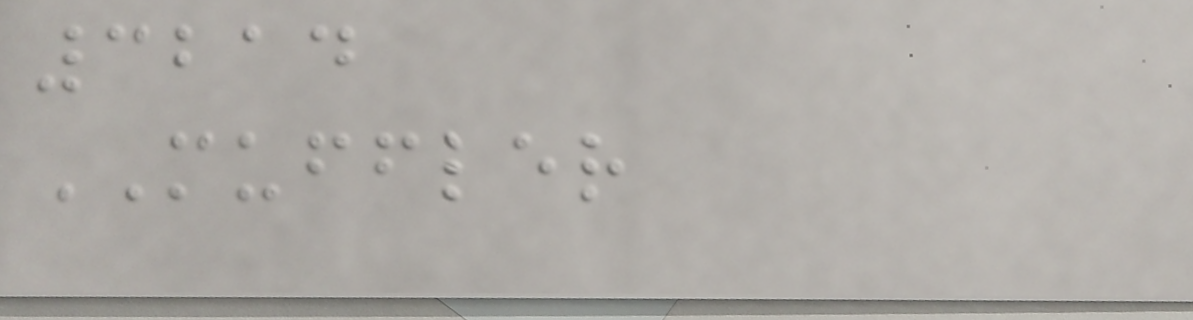3214
MUFFLER
